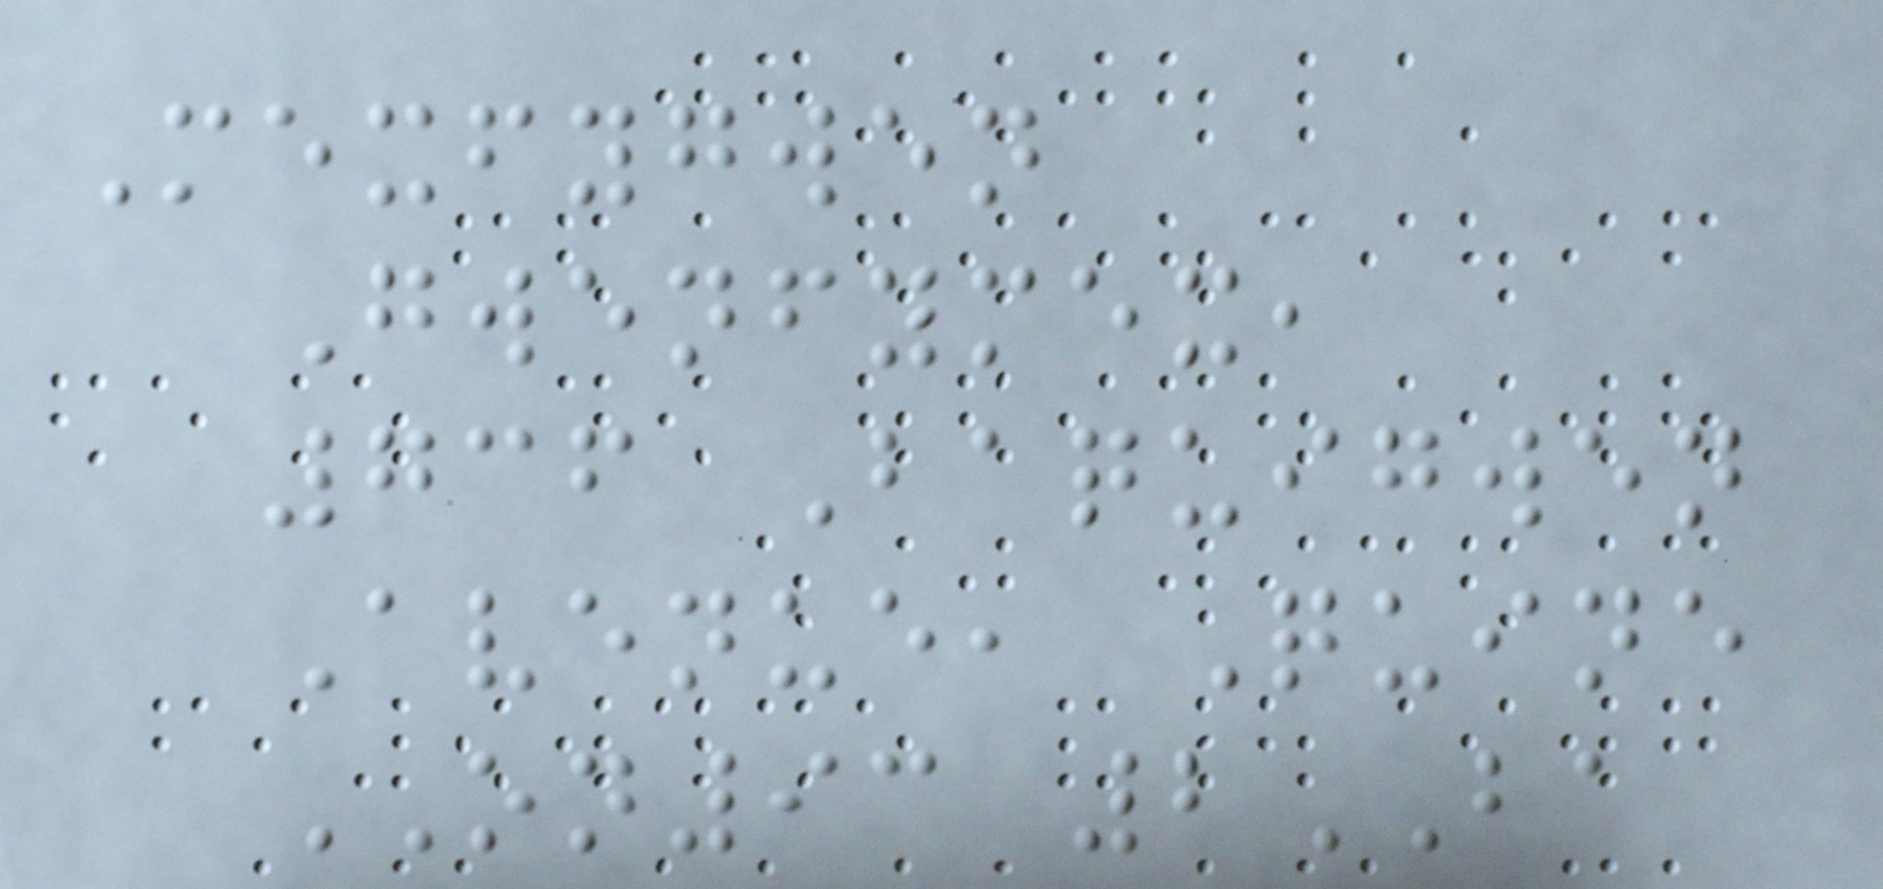Mexfygwen
Gwenfymex,
736 Baquigwen
Avenue, Quine
ON93 2BA
